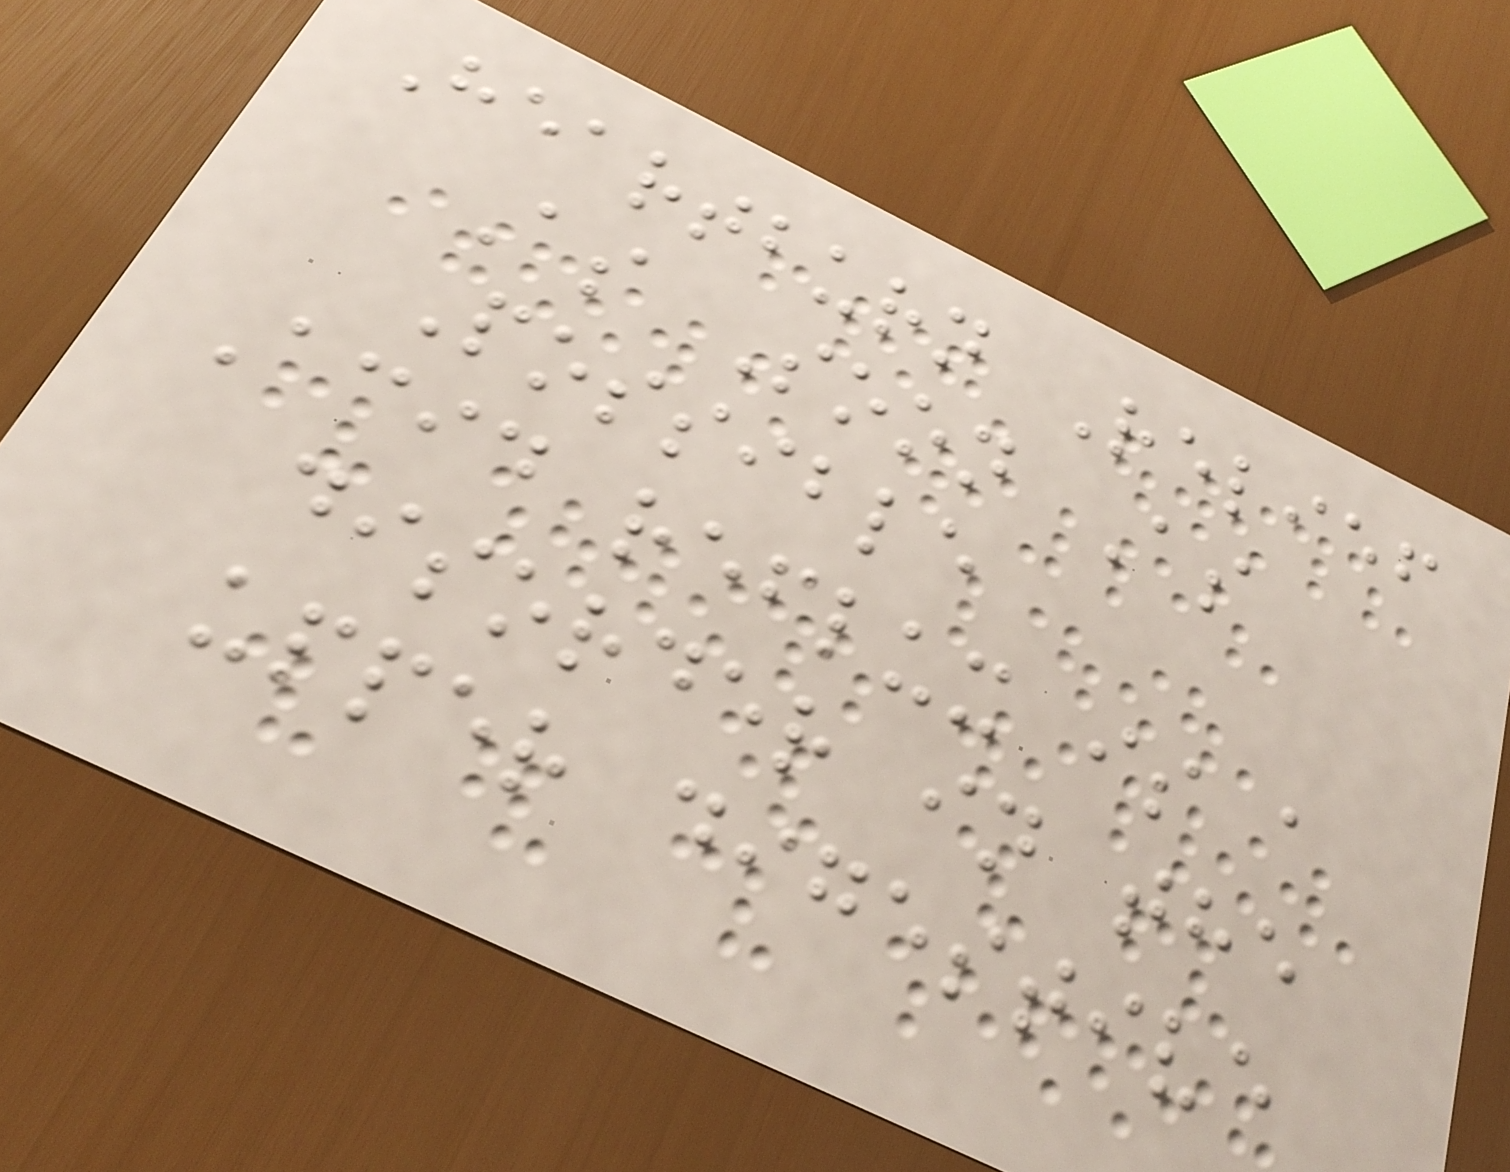Heartburn Relief
As Soon As
Possible
Acid reflux is a
disorder in the
upper digestive
